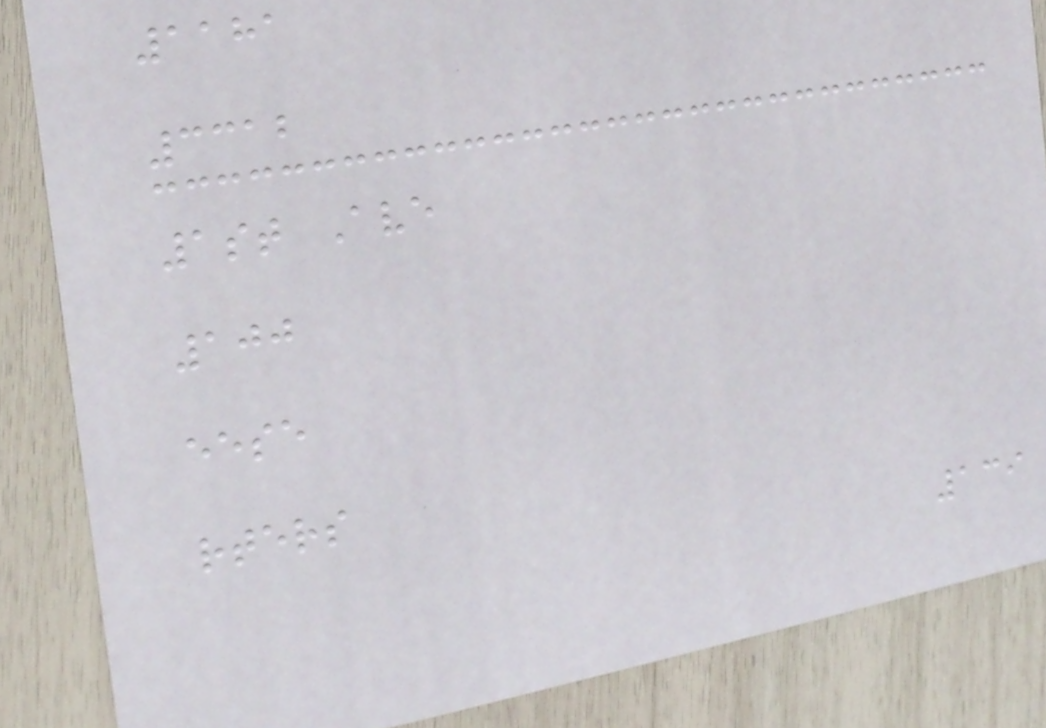1181
3312
1st Ave
100
eese
rters
139
